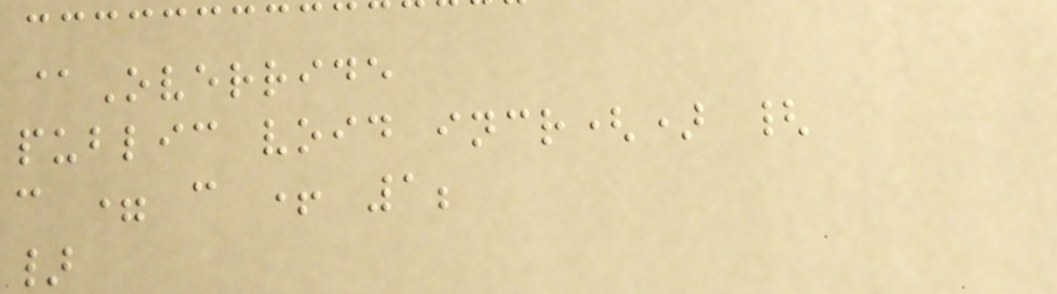@Override
public void incr() {
c = c + 1;
}
